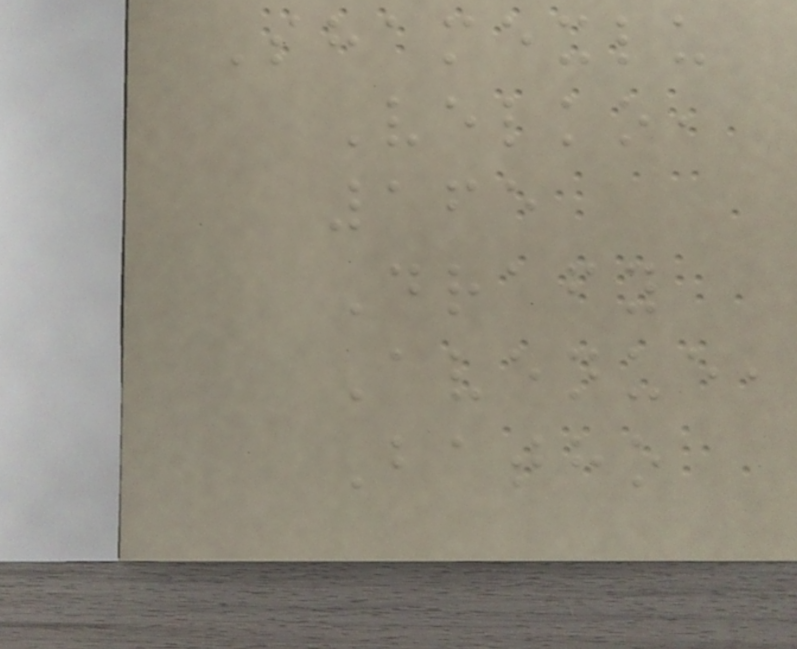Shamexlu
Velko,
165
Drafy
Avenue,
Batho
